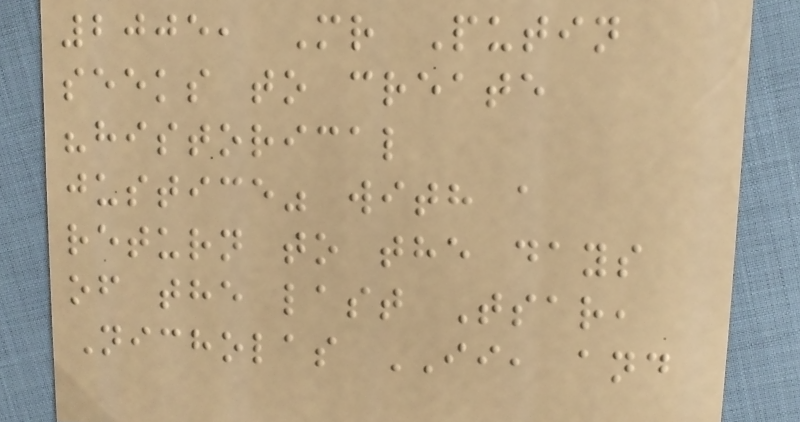2005, Mr Putin
seeks to create
"historical
justice" with a
return to the days
of the last Tsar,
Nicholas II, and
